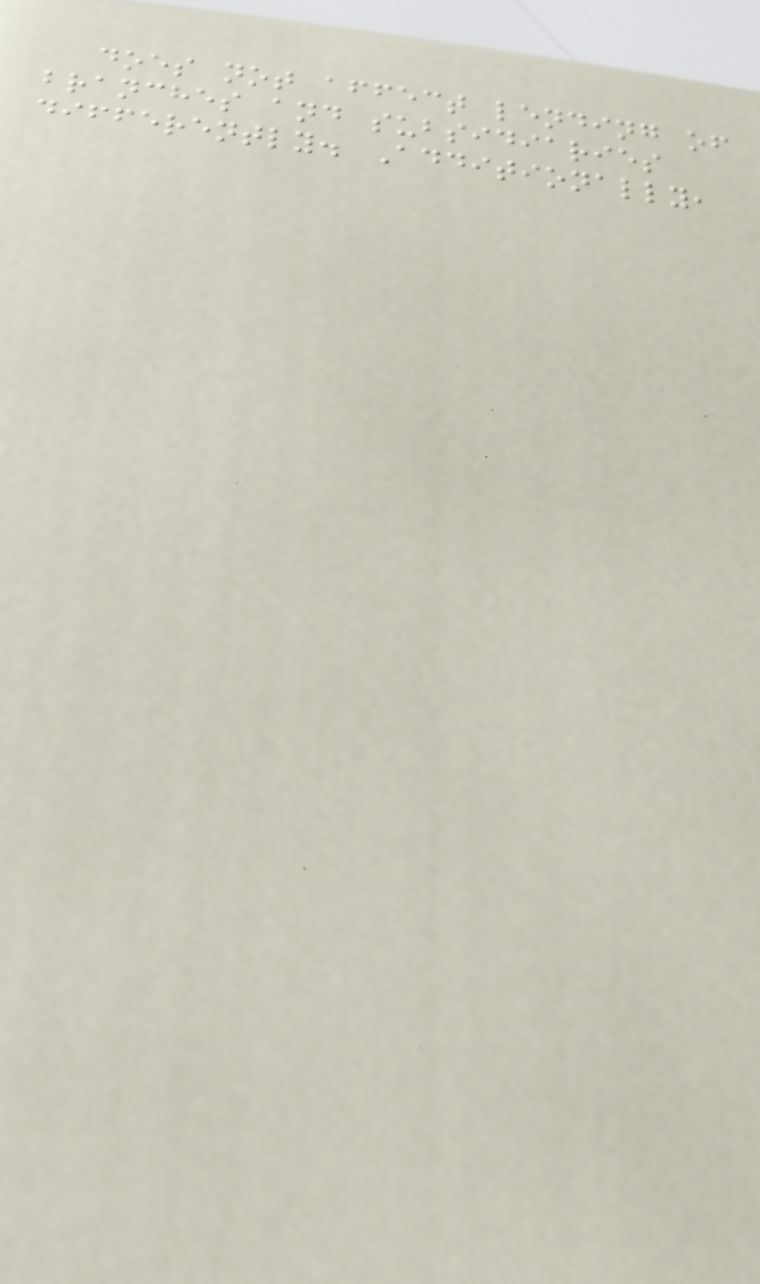does not affect lending of
branches and subsidiaries
differently. Additionally,
